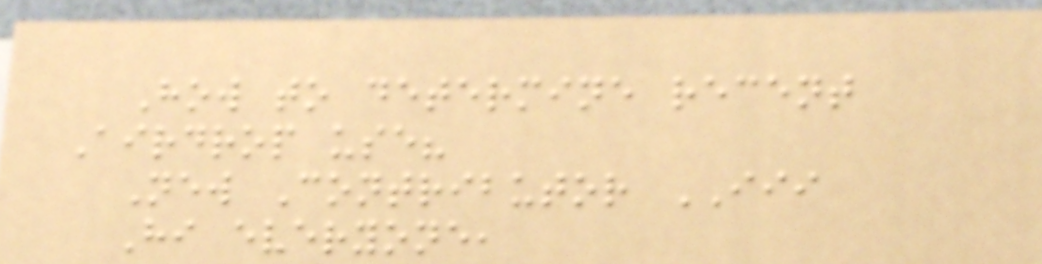How to determine recent
Airdrop use?
New Contributor III
Hi everyone,
